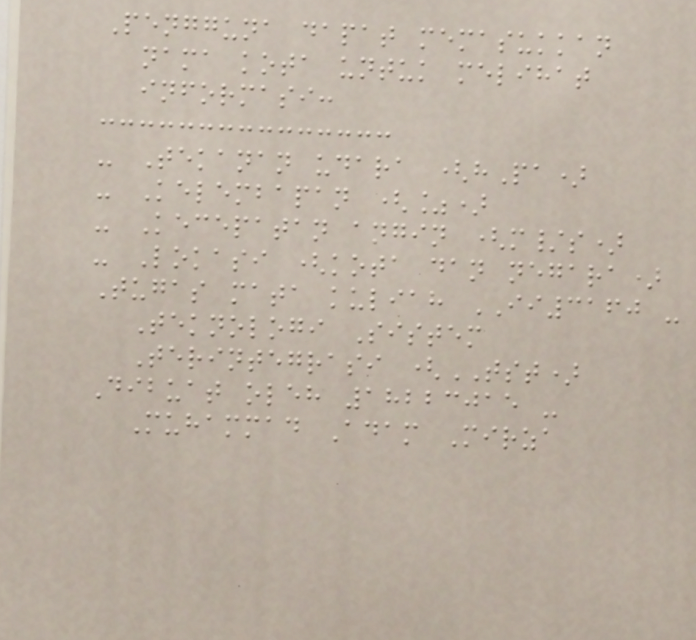Pengguna dapat memasukkan
nama kota untuk melihat
informasi:
- Tekanan udara (hPa)
- Kelembapan (%)
- Kecepatan angin (m/s)
- Lokasi (kota dan negara)
Tugas mata kuliah II3160 -
Teknologi Sistem
Terintegrasi (TST)
Dibuat oleh 18223015 -
Muhammad Adam Mirza
